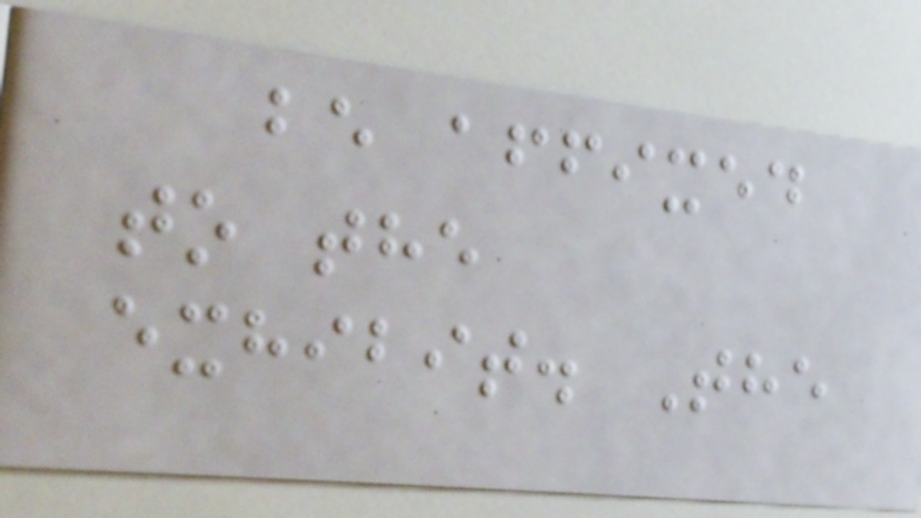be affixed
to the
exhibit. The
